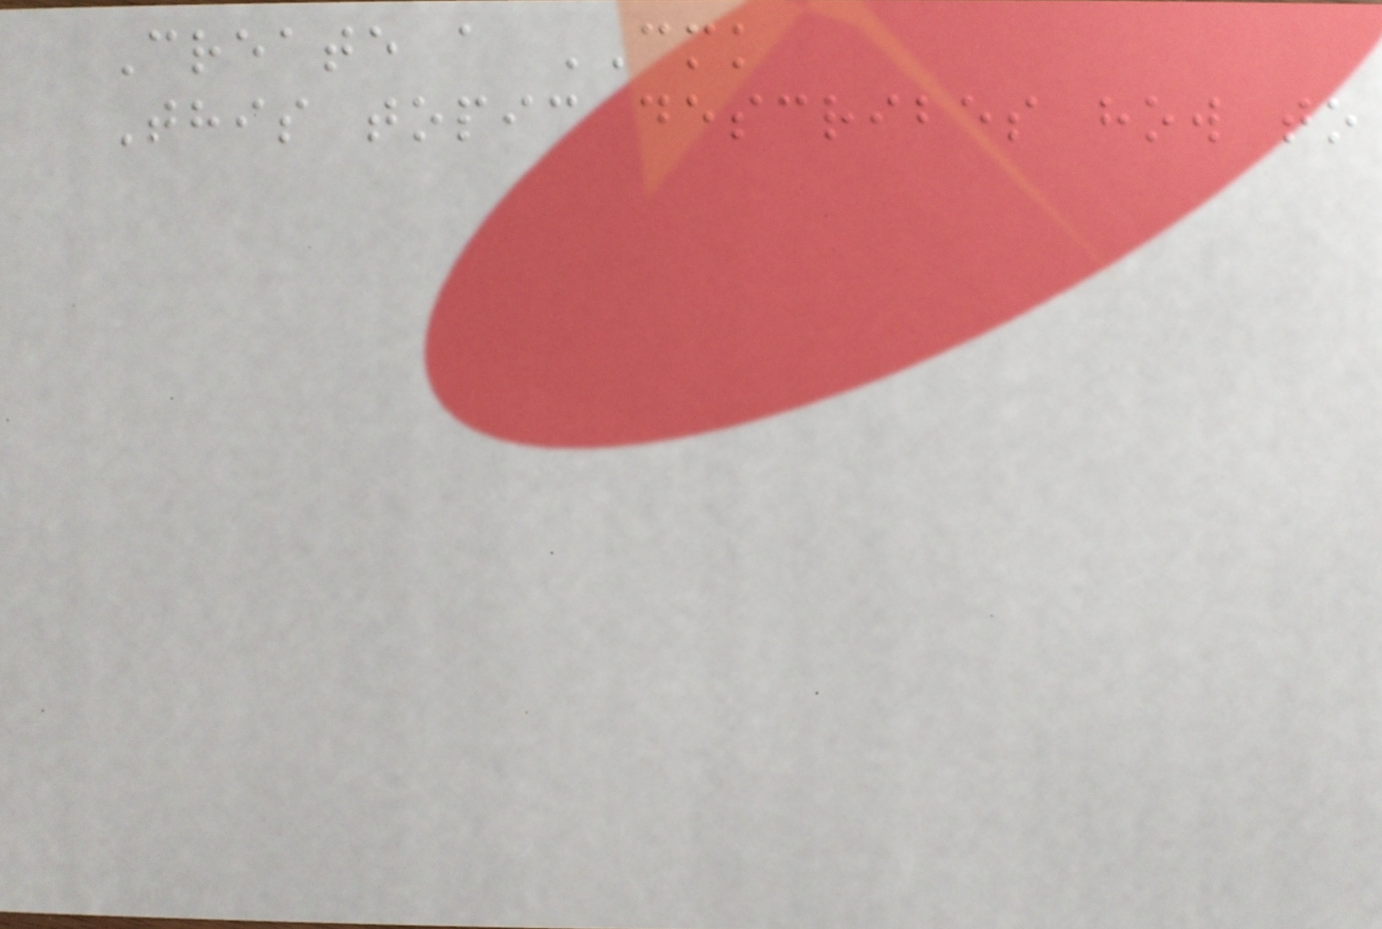Create a CMK
This topic describes how to
